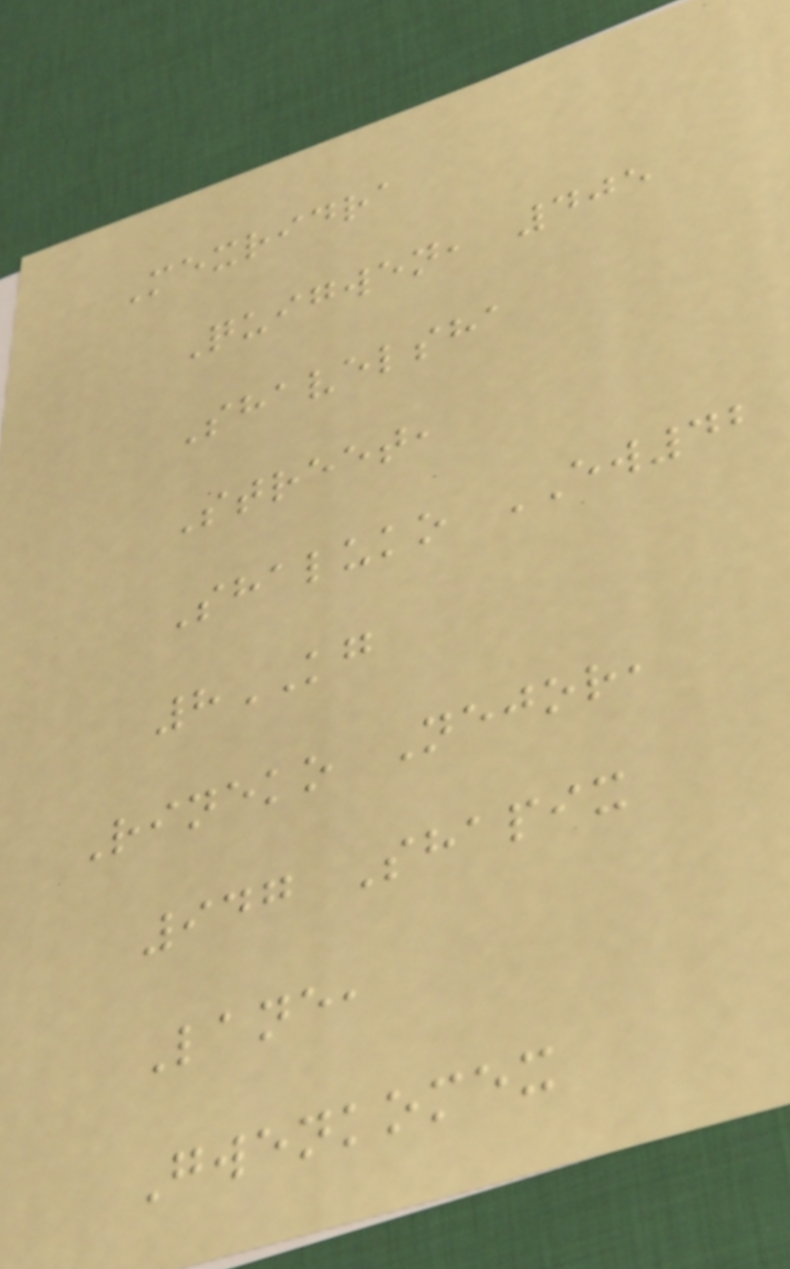Mexridra
Quigwen, 405
Shavelsha
Street,
Shaluko EW42
8KG
Rineko Nejor,
947 Shapix
Lane,
Gwenkomex
